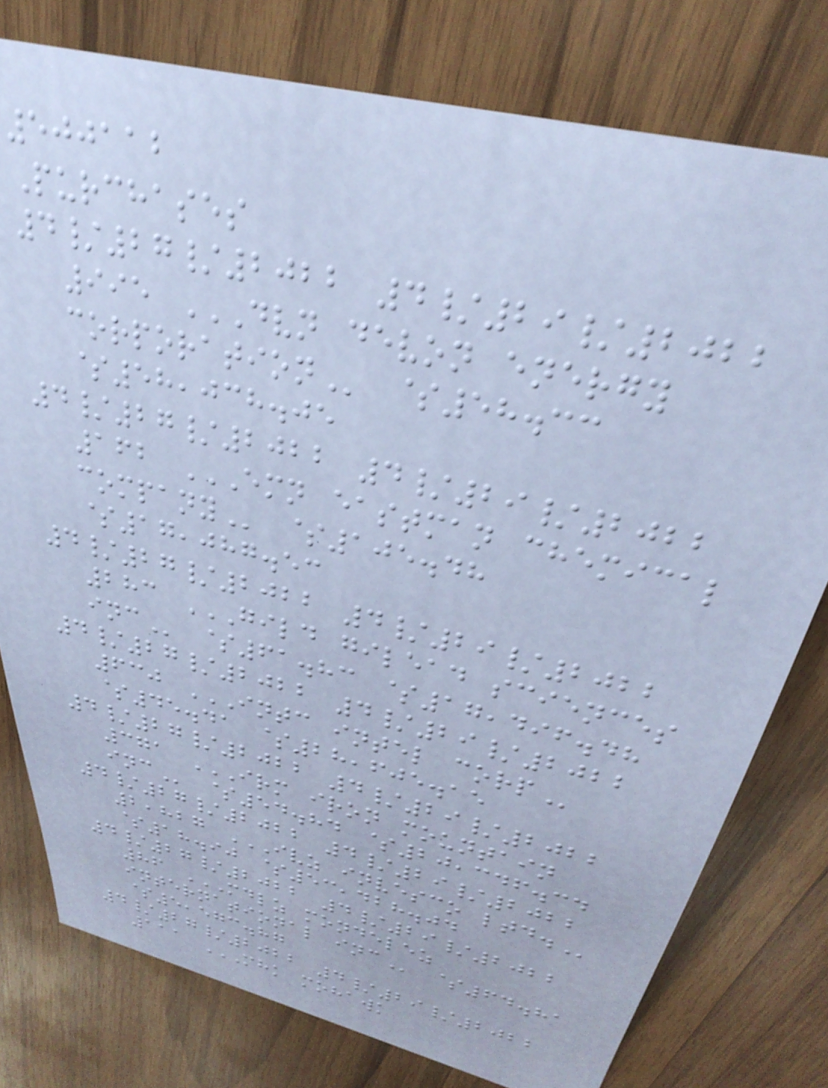500112
Purchases
4/27/2022 4/29/2022
995 DVN DEVON ENERGY
CORPORATION $58.33
$58,038.05
4/27/2022 4/29/2022
162 EMN EASTMAN CHEMICAL
COMPANY $105.48
$17,087.53
4/27/2022 4/29/2022
283 GILD GILEAD SCIENCES
INC $61.83 $17,496.48
4/27/2022 4/29/2022
630 INTC INTEL CORP
$45.41 $28,605.15
4/27/2022 4/29/2022
371 IRM IRON MOUNTAIN
INC $54.84 $20,346.34
4/27/2022 4/29/2022
2,827 IVZ INVESCO LTD.
$18.90 $53,428.04
4/27/2022 4/29/2022
86 MDLZ MONDELEZ
INTERNATIONAL INC $64.81
$5,573.87
4/27/2022 4/29/2022
111 MHK MOHAWK
